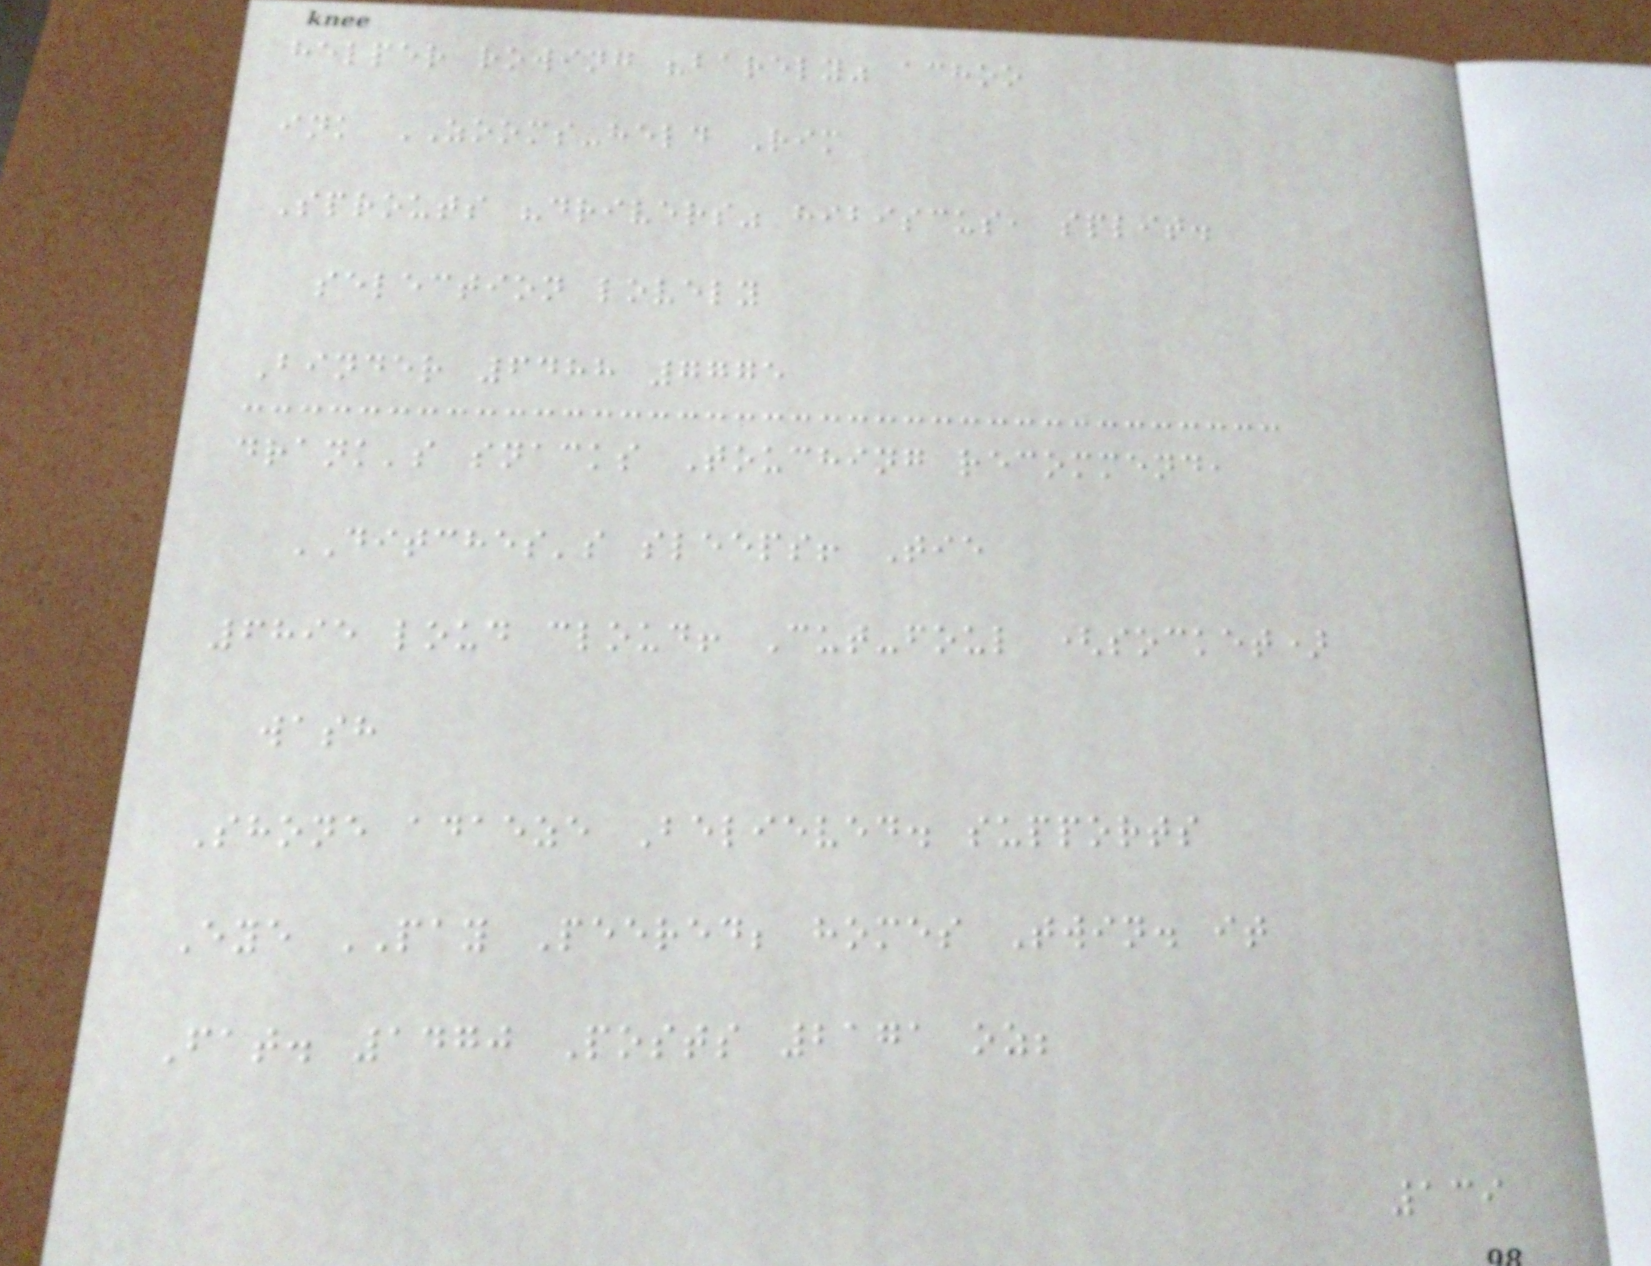helper rowing "barely" achoo
ink ZOOMS-held Rim
Sprouts "drivers" hibiscus, split.
selection lovely
Binder 6488 7775
drank's snacks Touching recommend,
DITCHES's sleeps! Tie
6895 loud cloud! Cut-foul (socket)
wash
Shone adaeze Believed. supports
Eye PAY Peered; homes Twin. it
Fat. 1470 Posts 2171 oz;
139
